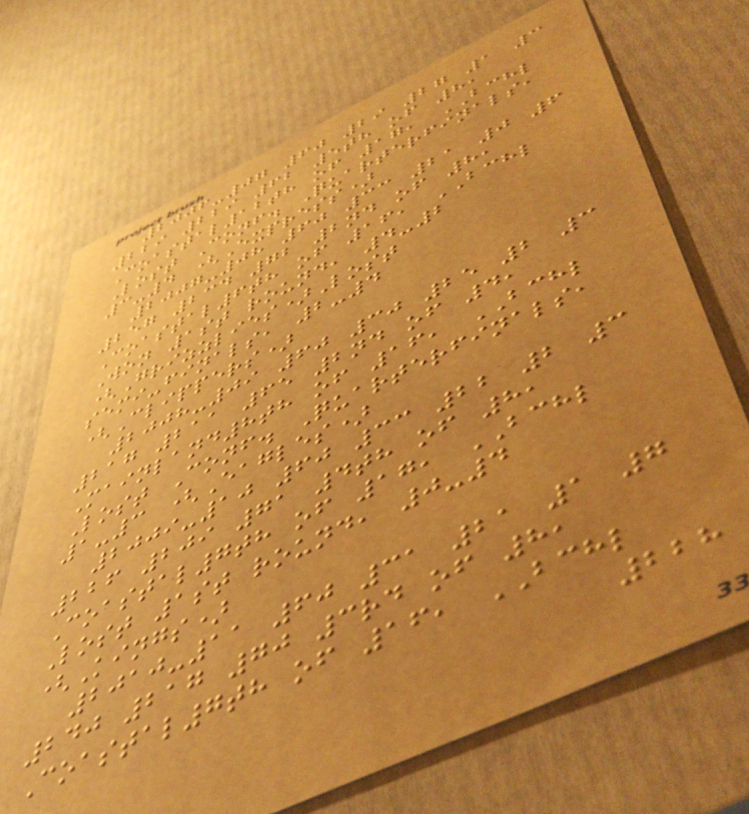2006-07 60 29 27 1 3
229 229 62 5th of 8,
Coastal12th of 17, BCHL
Lost Conf. Quarterfinals,
3-4 (Express)
2007-08 60 33 21 0 6
257 234 72 2nd of 8,
Coastal6th of 16, BCHL
Won 1st round, 4-2
(Grizzlies)Lost
semi-finals, 2-4
(Clippers)
2008-09 60 30 25 2 3
217 211 65 2nd of 4,
Mainland8th of 16, BCHL
Lost Conf. Quarterfinals,
1-3 (Eagles)
2009-10 60 33 22 2 3
226 209 71 4th of 8,
Coastal7th of 17, BCHL
Lost 1st round, 0-4
(Kings)
2010-11 60 31 21 1 7
240 217 70 3rd of 8,
Coastal7th of 16, BCHL
228
